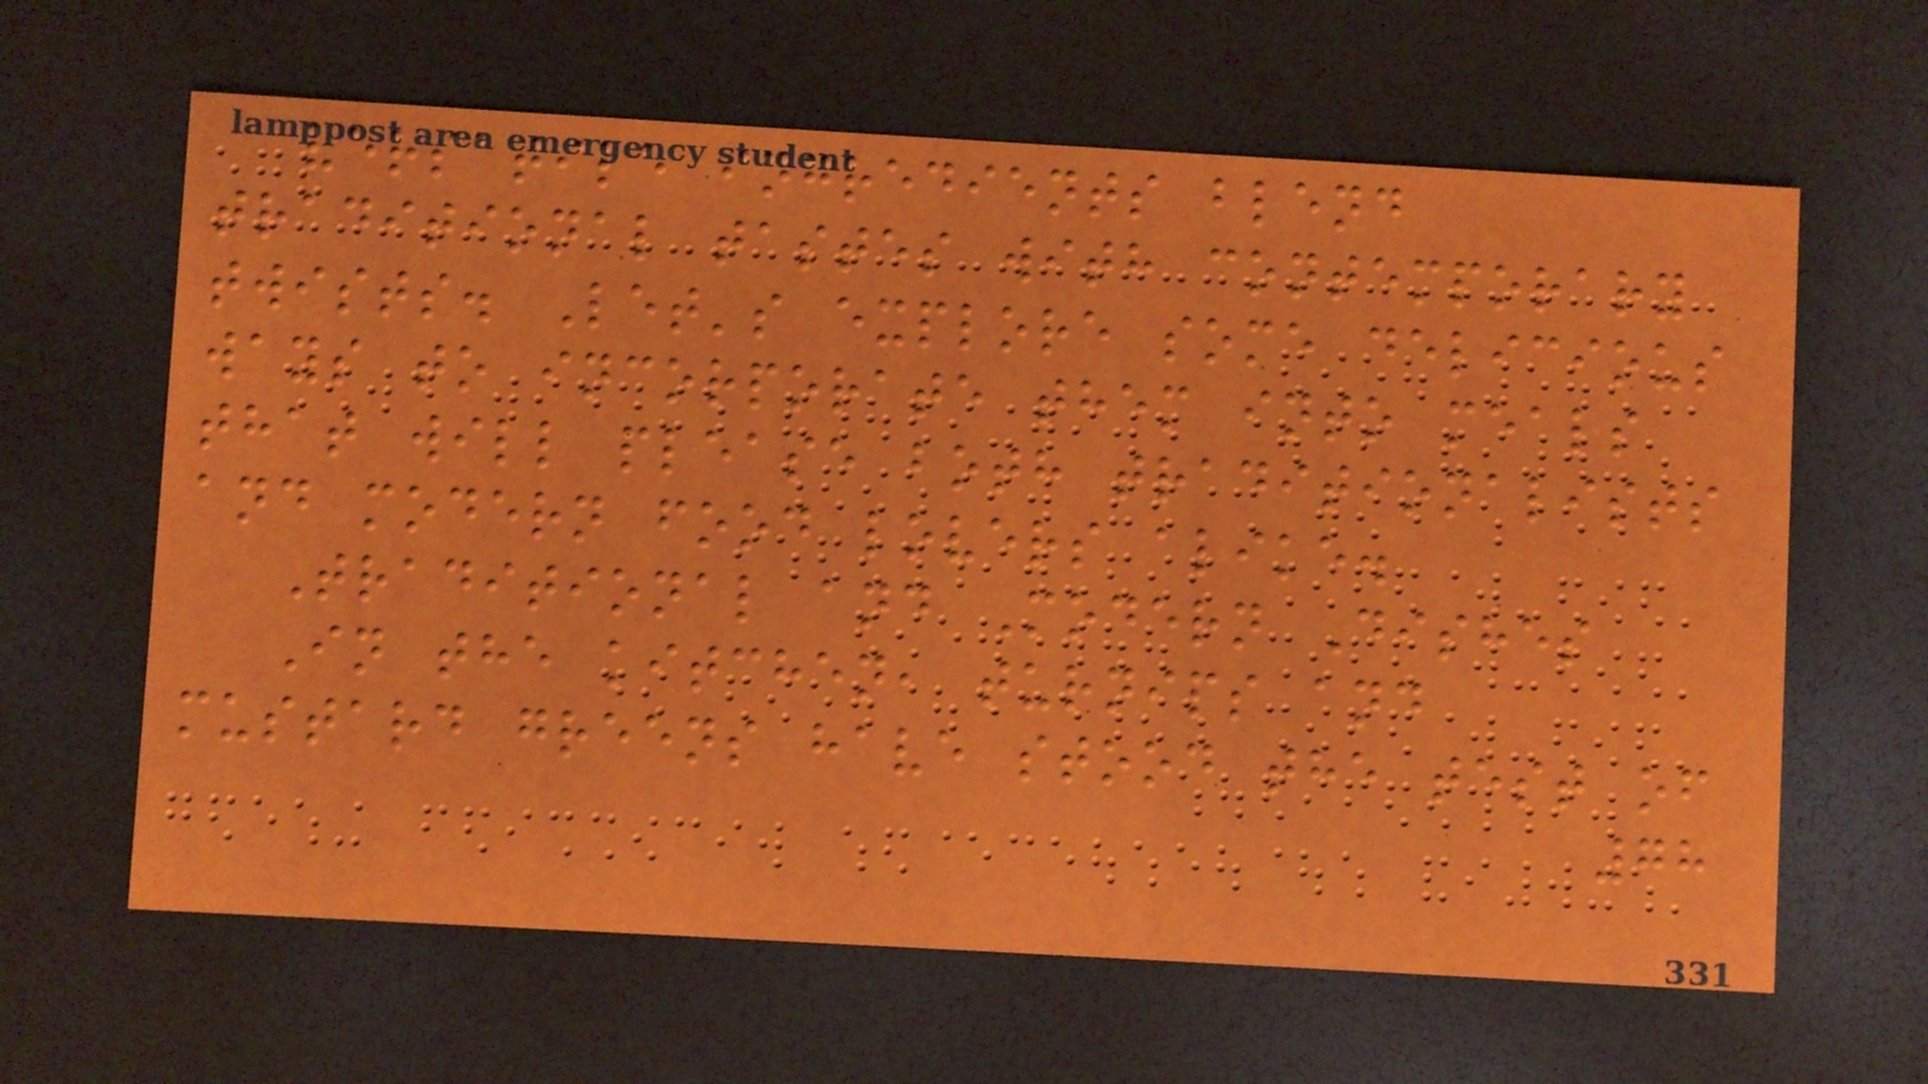versatile ingredients blend
traditional tastes with contemporary
twists. Let's explore some delicious
ways to incorporate them into meals
that will please both traditionalists
and modern food lovers alike.
Traditional and Modern Dishes
In the kitchen, turnips and
mustard greens have stood the test of
78
